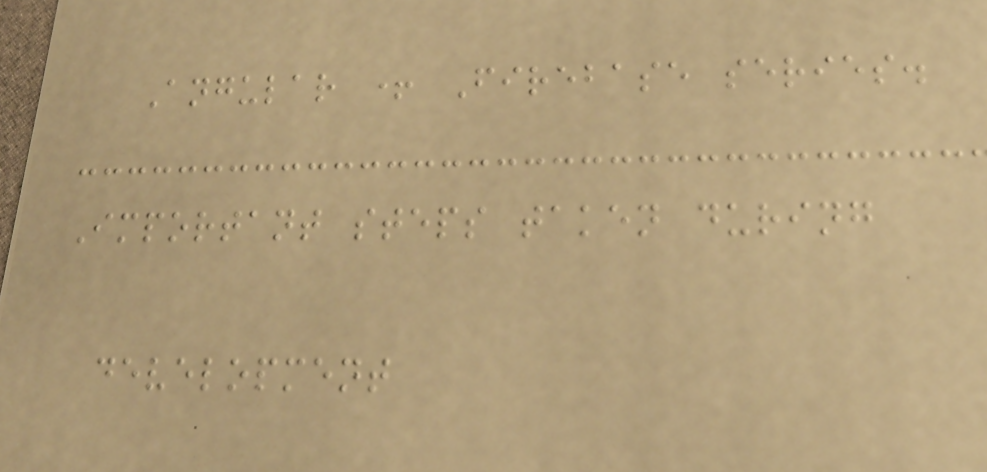Angular + Firebase series.
Important steps taken during
development
